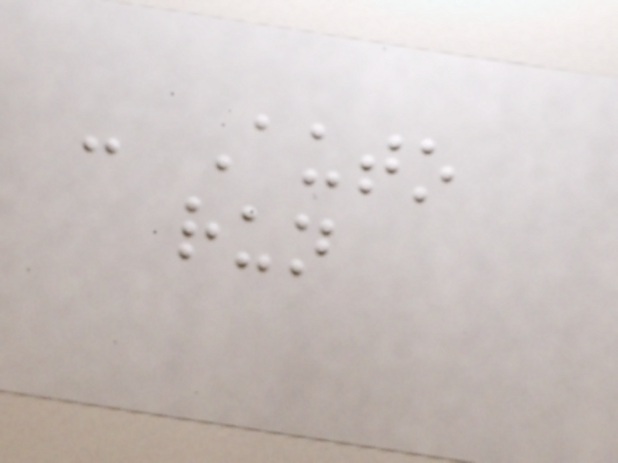- Auto
run
